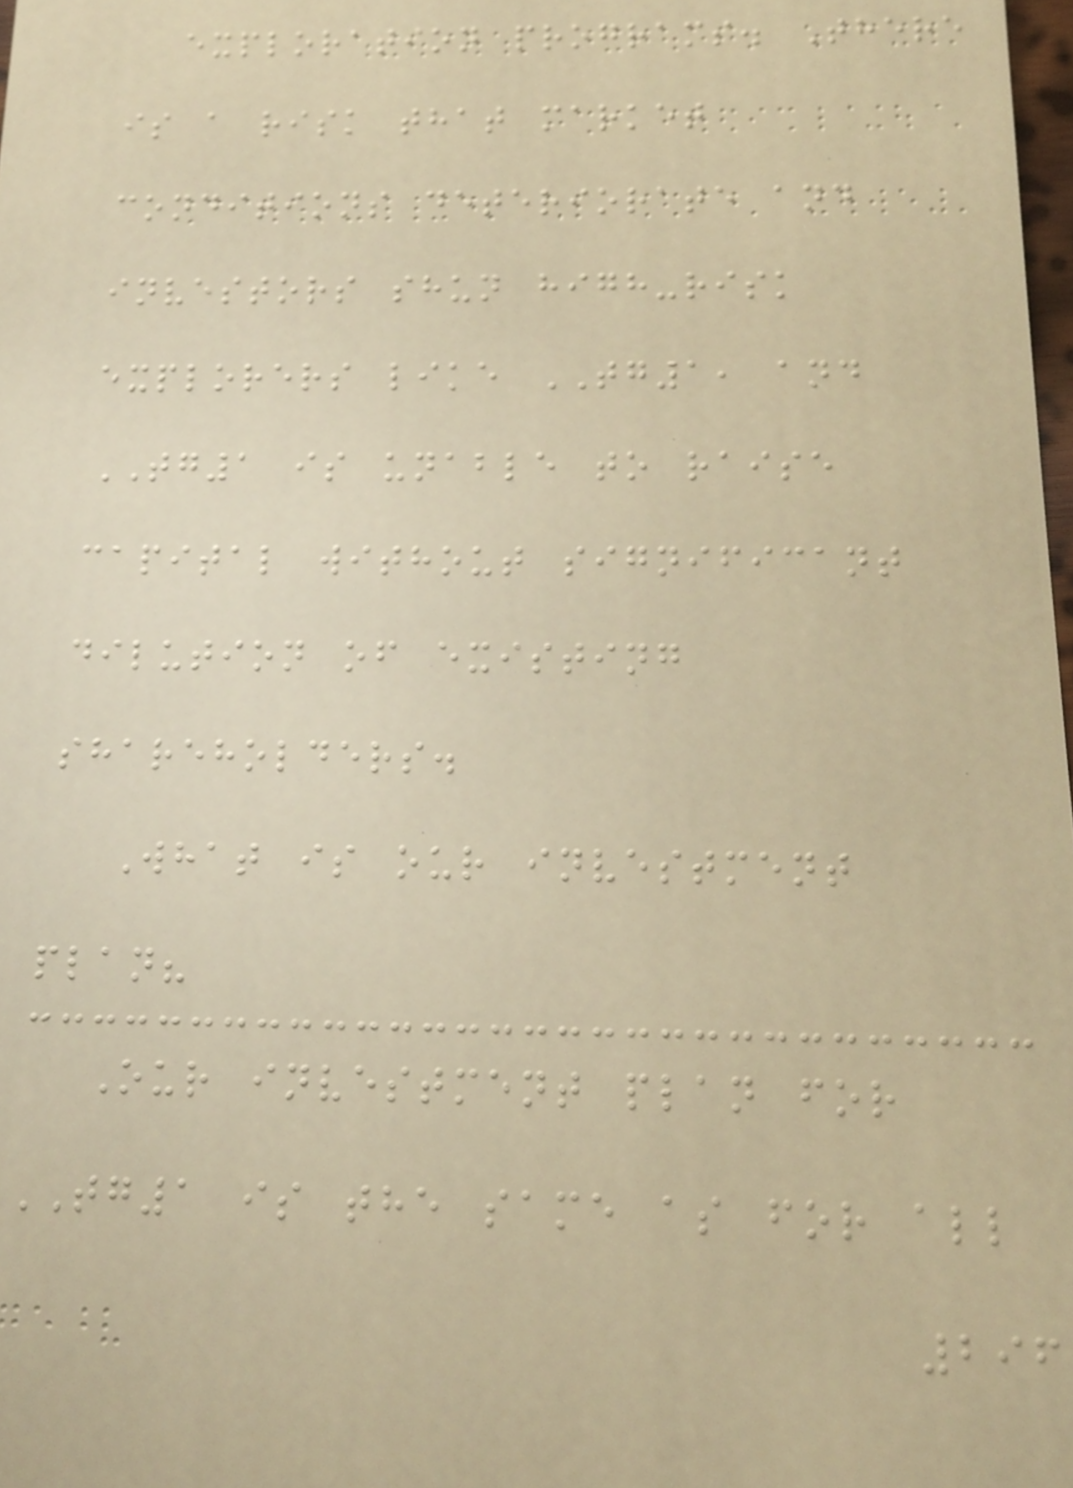exploration programs. There
is a risk that market
conditions deteriorate and
investors shun high-risk
explorers like TG1, and
TG1 is unable to raise
capital without significant
dilution of existing
shareholders.
What is our investment
plan?
Our investment plan for
TG1 is the same as for all
296
